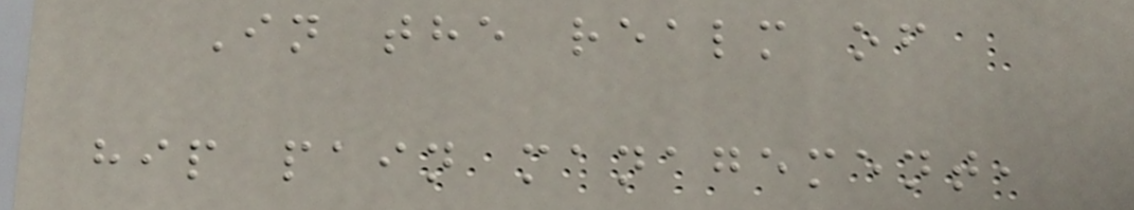In the realm of
hip pain management,
